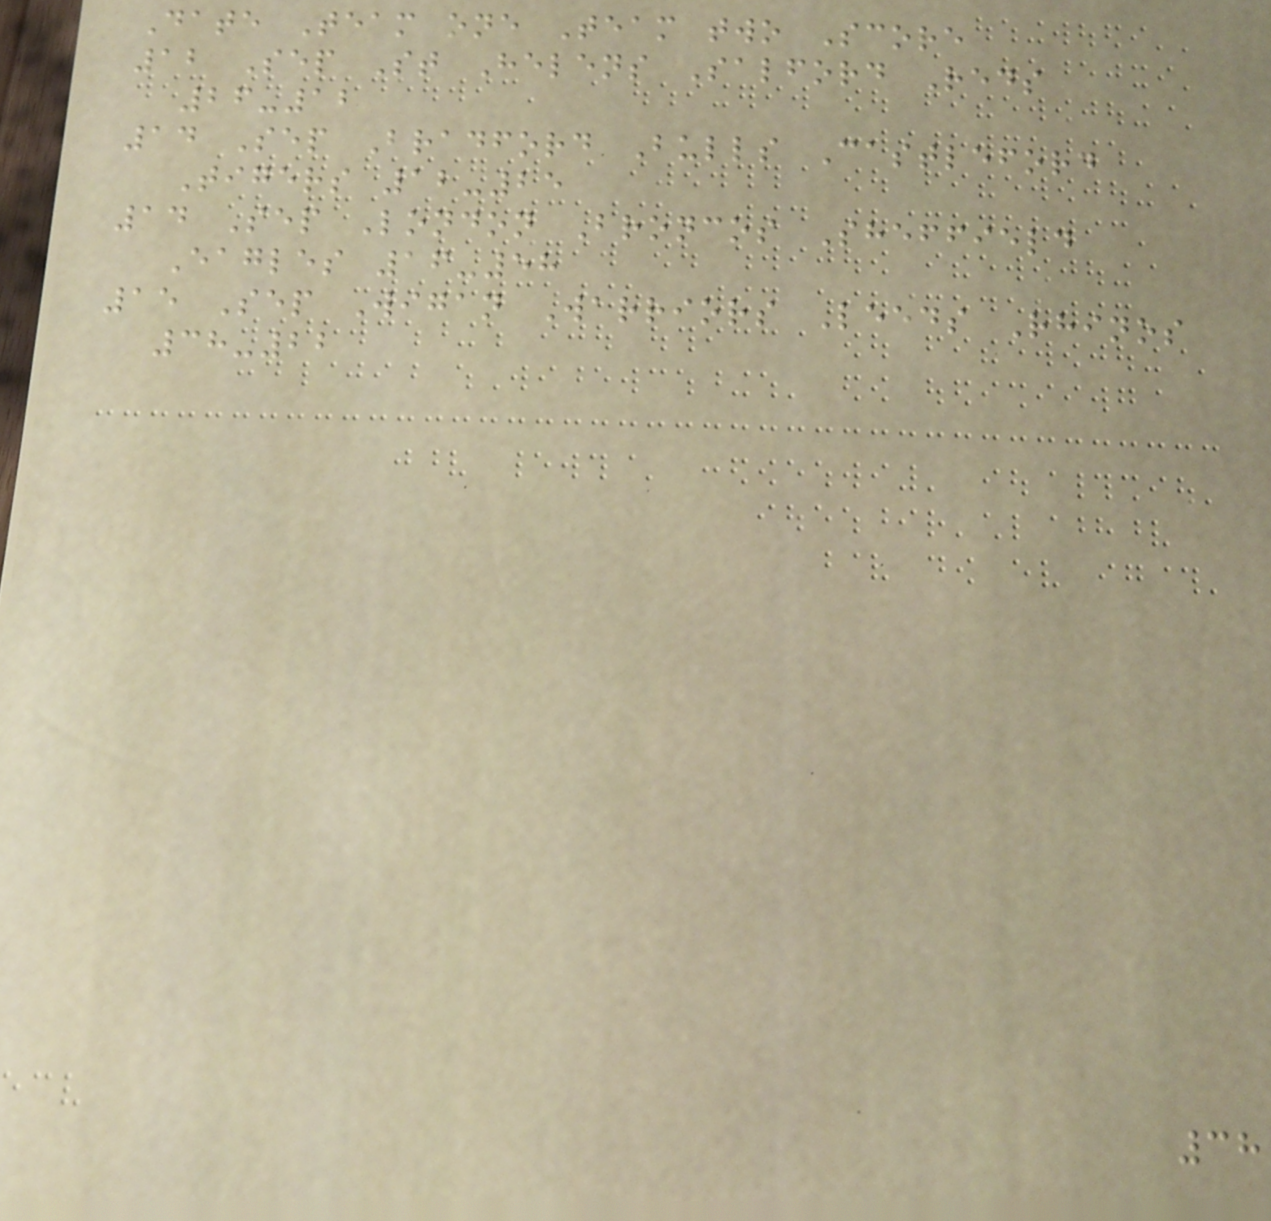Date Team one Team two Score
12 Sep St Helens Salford Reds
26-12
14 Sep Bradford Bulls Castleford
Tigers 12-25
14 Sep London Broncos Sheffield
Eagles 16-58
15 Sep Wigan Warriors Leeds Rhinos
38-22
38
